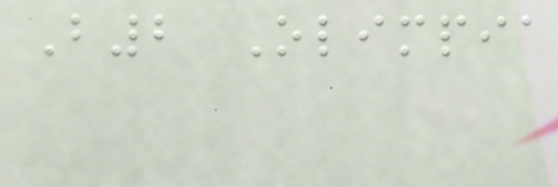B2 Olimpia
